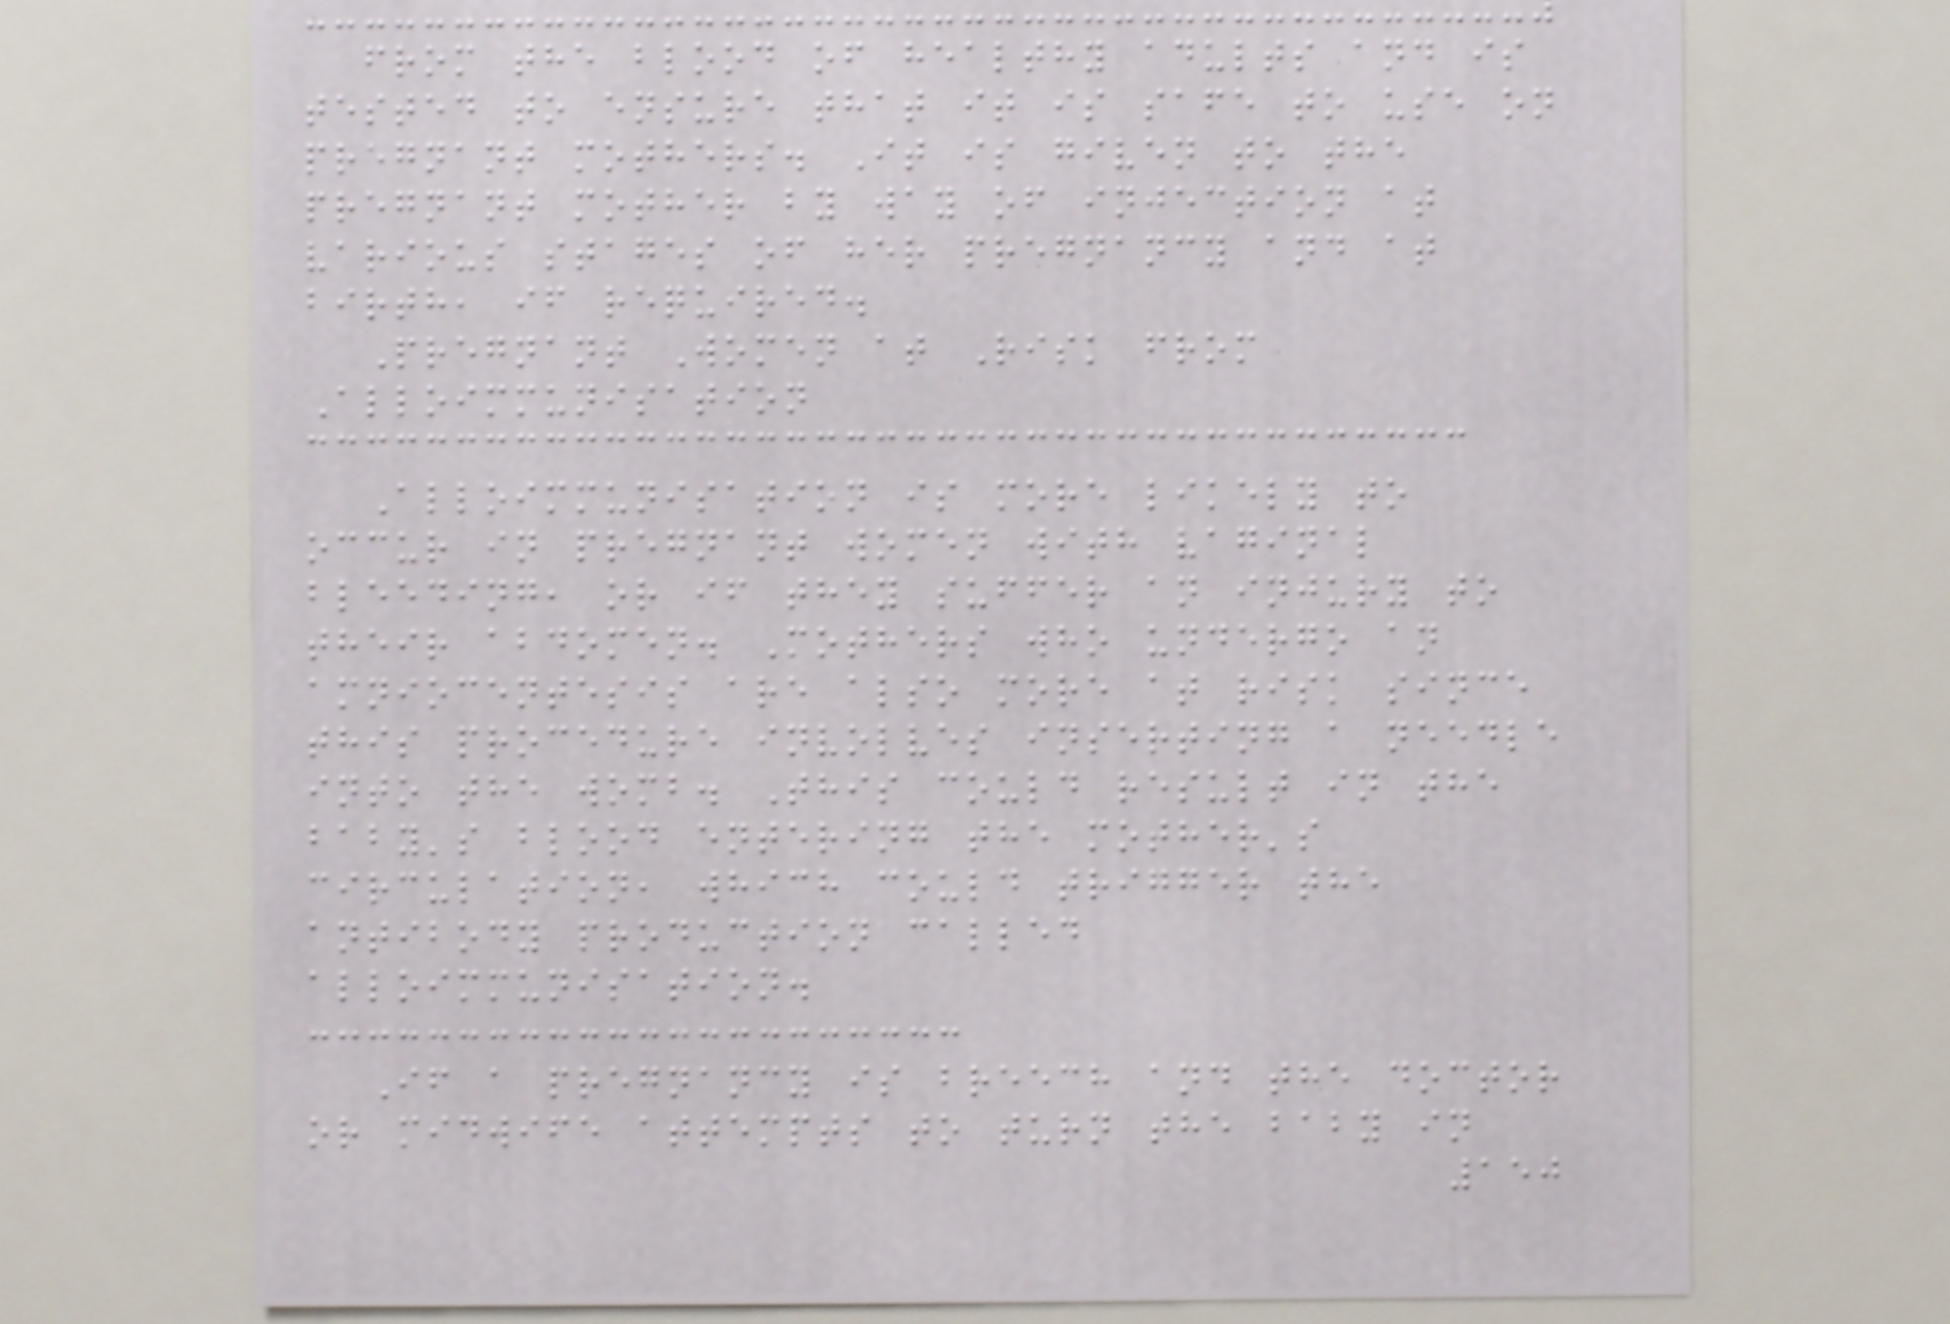from the blood of healthy adults and is
tested to ensure that it is safe to use on
pregnant mothers. It is given to the
pregnant mother by way of injection at
various stages of her pregnancy and at
birth, if required.
Pregnant Women at Risk from
Alloimmunisation
Alloimmunisation is more likely to
occur in pregnant women with vaginal
bleeding, or if they suffer an injury to
their abdomen. Mothers who undergo an
amniocentesis are also more at risk since
this procedure involves inserting a needle
into the womb. This could result in the
baby's blood entering the mother's
circulation, which could trigger the
antibody production called
alloimmunisation.
If a pregnancy is breech and the doctor
or midwife attempts to turn the baby in
150
